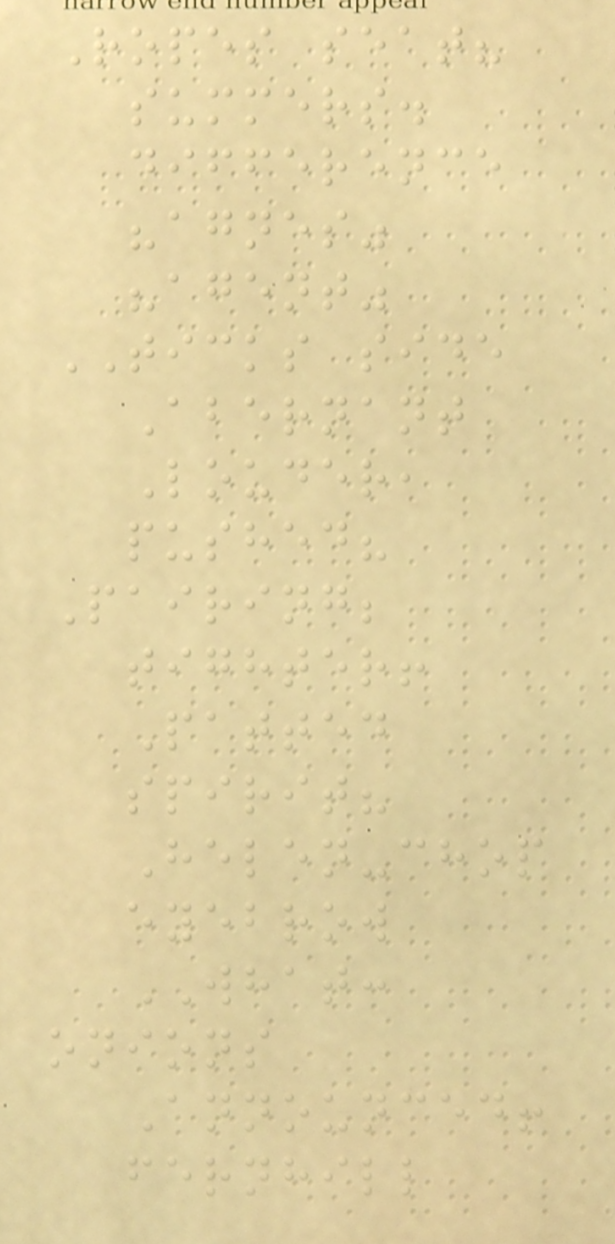Ropes seat?
summers.
difference
"agnes"
"agent"
TICKS side
Abernant
Louder,
pushed?
Pairing;
tighter!
Patted
spirit?
Helen-chop
eyebrow
WHAT:
onions
Announced!
fernhill
